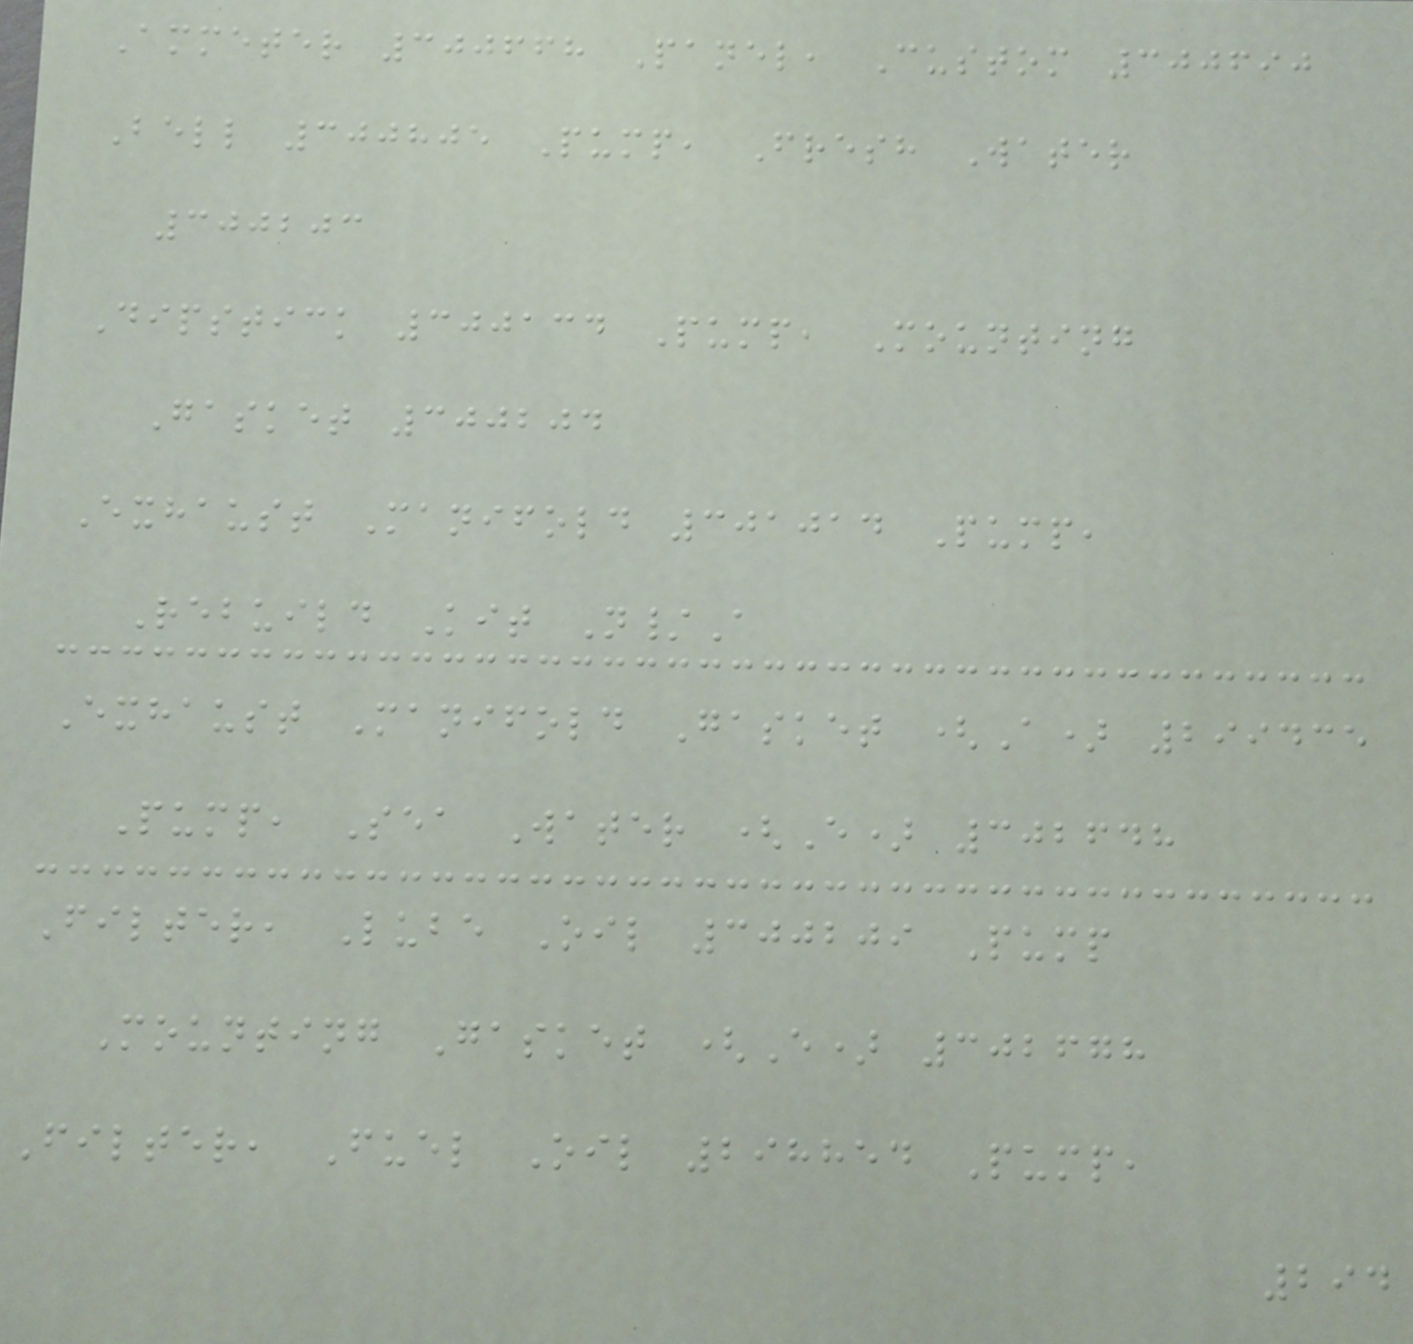Ammeter 300668 Panel, Custom 300690
Bell 300805 Pump, Fresh Water
300203
Dipstick 300134 Pump, Mounting
Gasket 300204
Exhaust Manifold 301014 Pump,
Rebuild Kit N/A
Exhaust Manifold Gasket (A) 299435
Pump, Sea Water (E) 302648
Filter, Lube Oil 300209 Pump
Mounting Gasket (E) 302678
Filter, Fuel Oil 298854 Pump,
294
